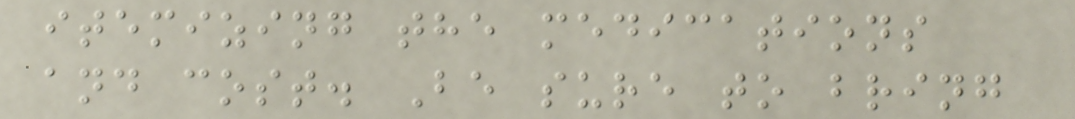itemizing the medications
and cost. Be sure to bring
